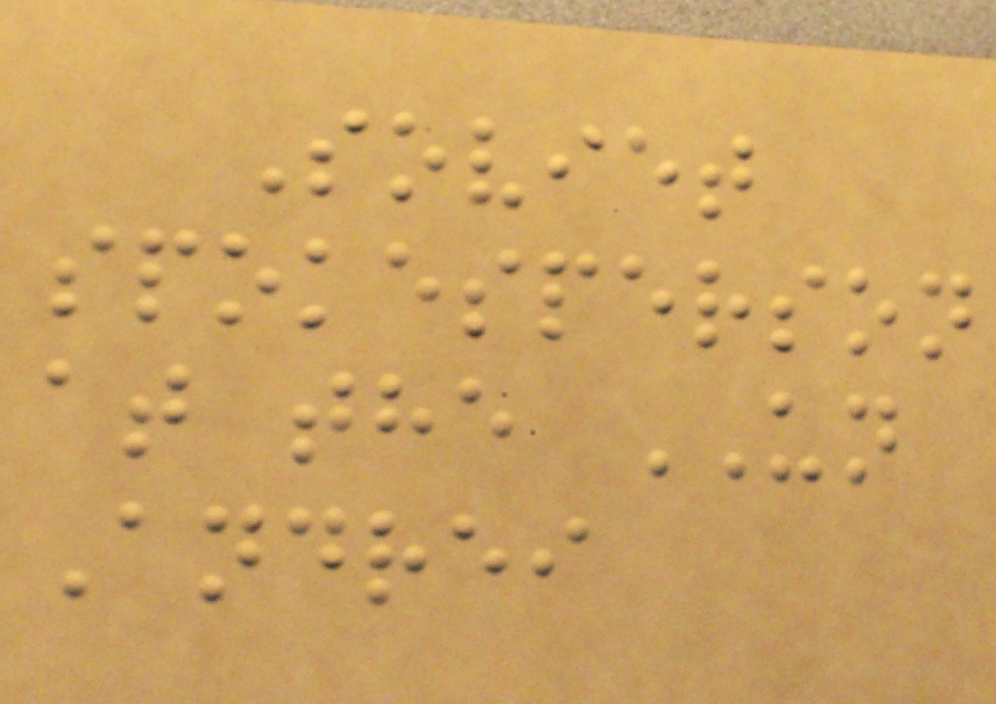Soviet
spokesperson
at the UN
Andrei
